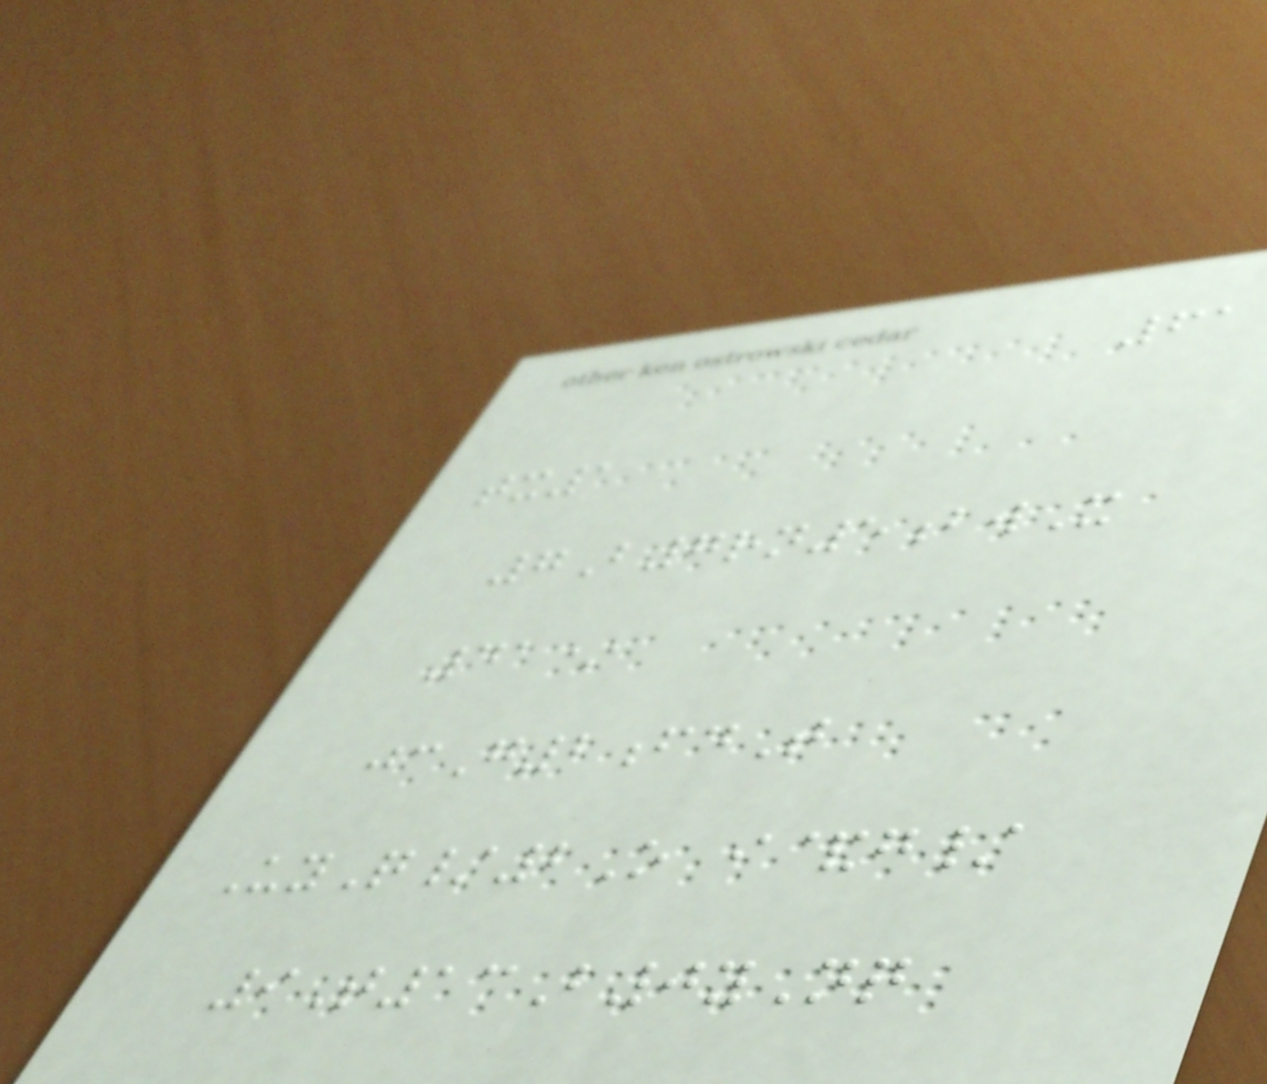61
tx1
7B7rn5bwX
41*
jcG2fdT
UyQ/2O i&g/
9T13B0yNq
